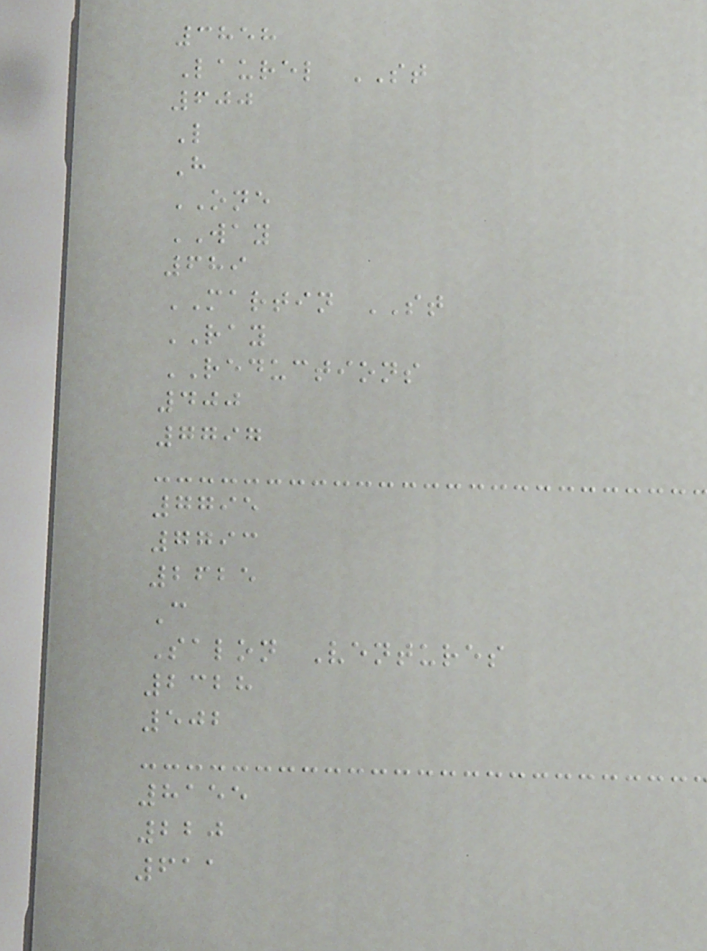3858
Laurel ST
600
L
H
ONE
WAY
689
MARTIN ST
RAY
REDUCTIONS
400
7797
7795
7793
2625
C
Salon Ventures
2328
502
8155
220
611
